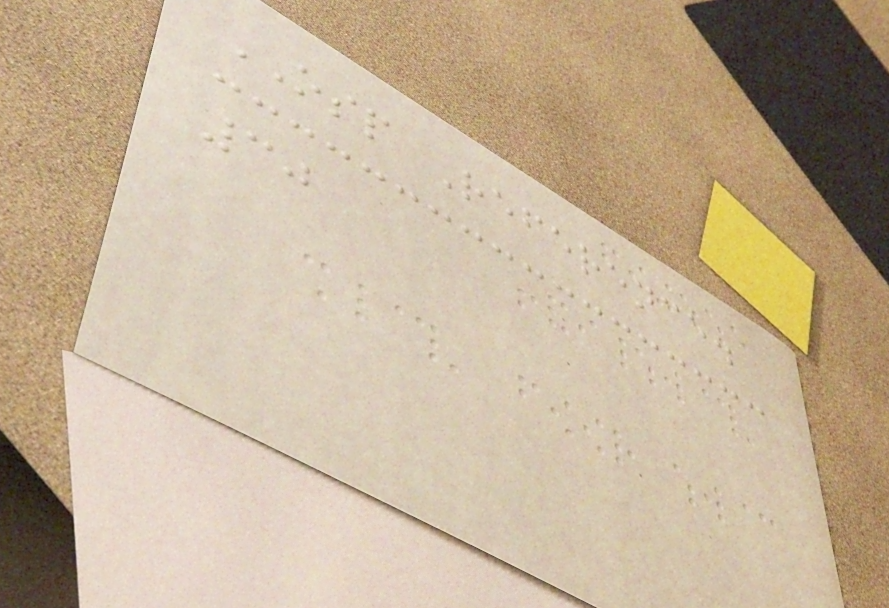OSP Reference.
30
